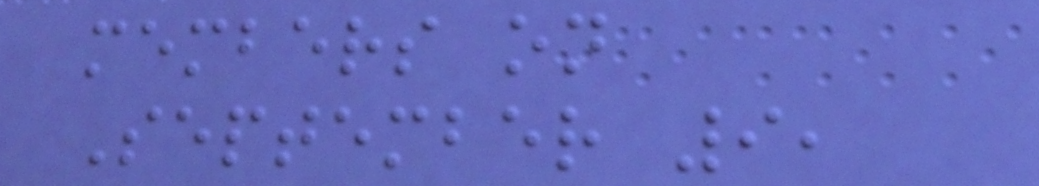members on
September 9,
